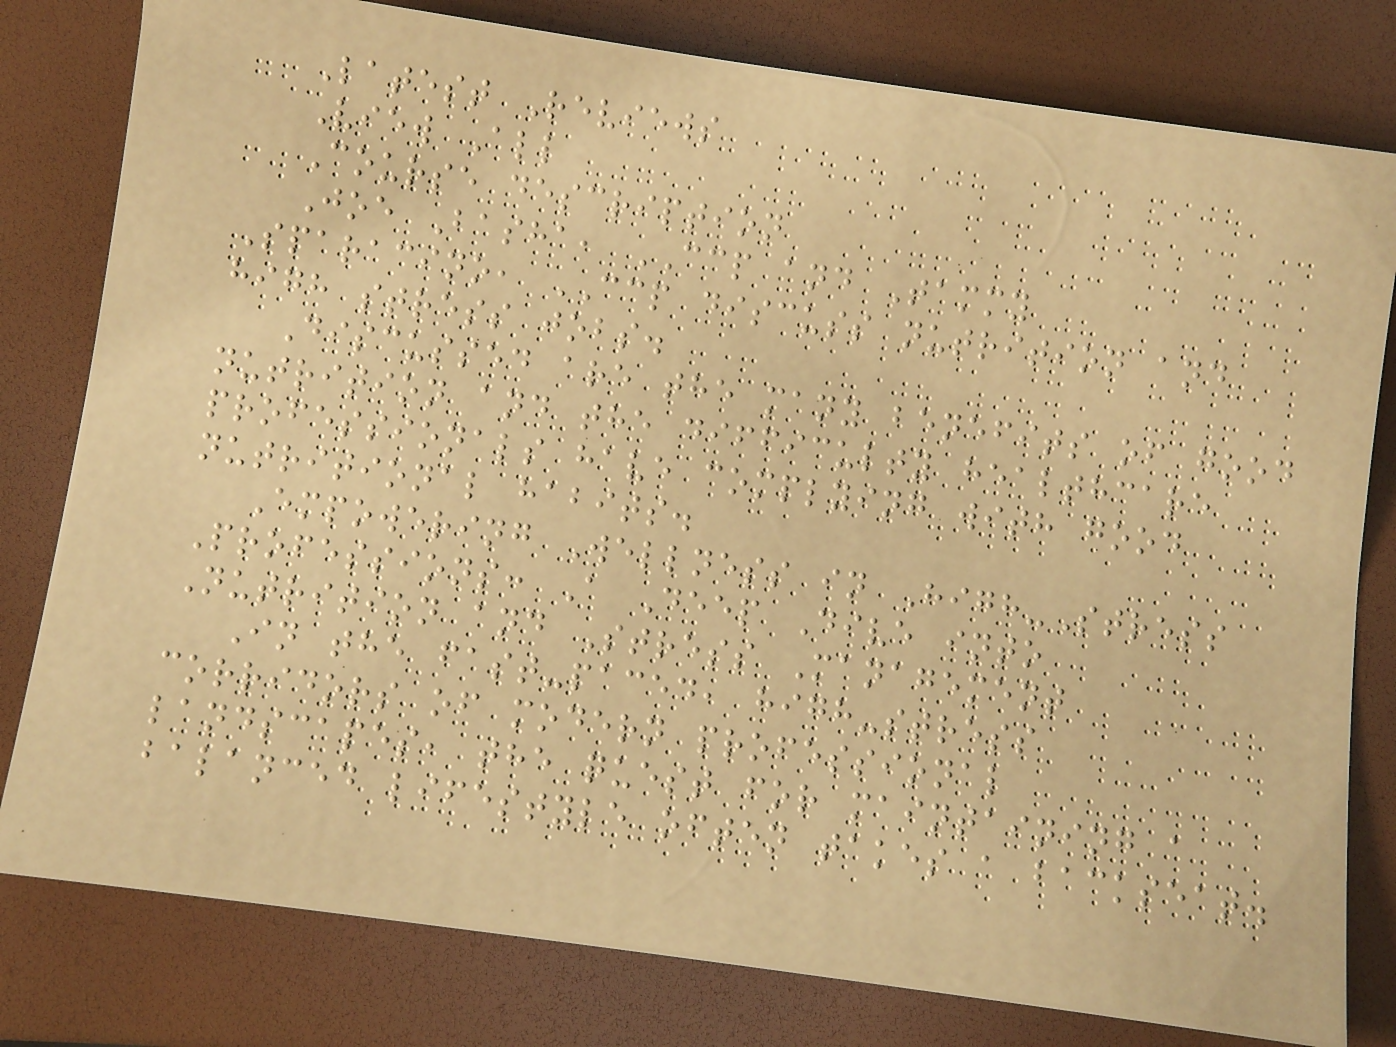Latest Reviews
View All
Course description
Joe Basha, CCP and Tammy
Sparacino, CCP discuss nutrition and
high stress jobs.
Discussed are the many benefits of good
nutrition and the difficulty healthcare
professionals have complying with good
nutritional habits.
Empowering Wellness in High-Stress
Professions: A Deep Dive into
Nutrition and Stress Management
In the fast-paced, high-stress
corridors of modern professional
landscapes, the quest for maintaining a
balanced lifestyle often takes a backseat.
